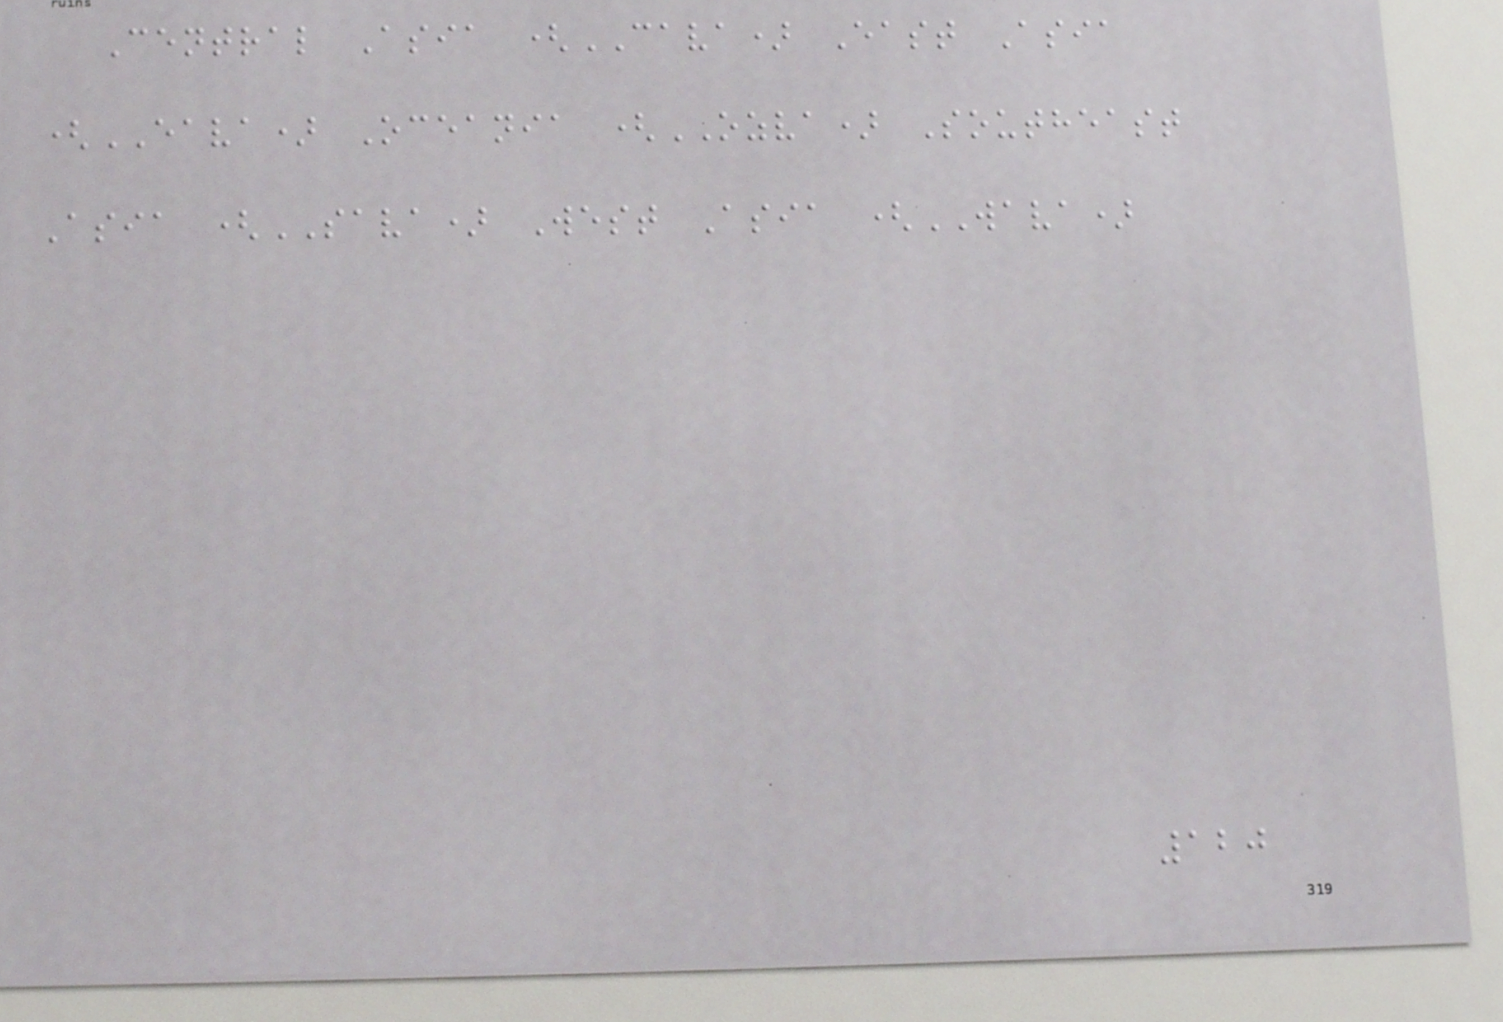Central Asia (CAVA) East Asia
(EAVA) Oceania (OZVA) Southeast
Asia (SAVA) West Asia (WAVA)
120
